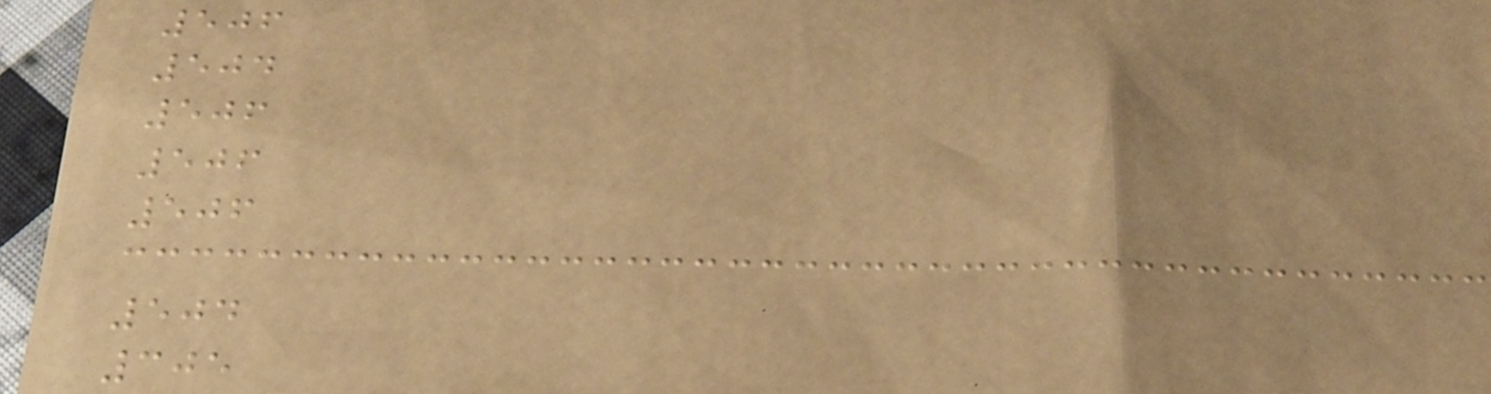506
504
506
506
506
504
305
